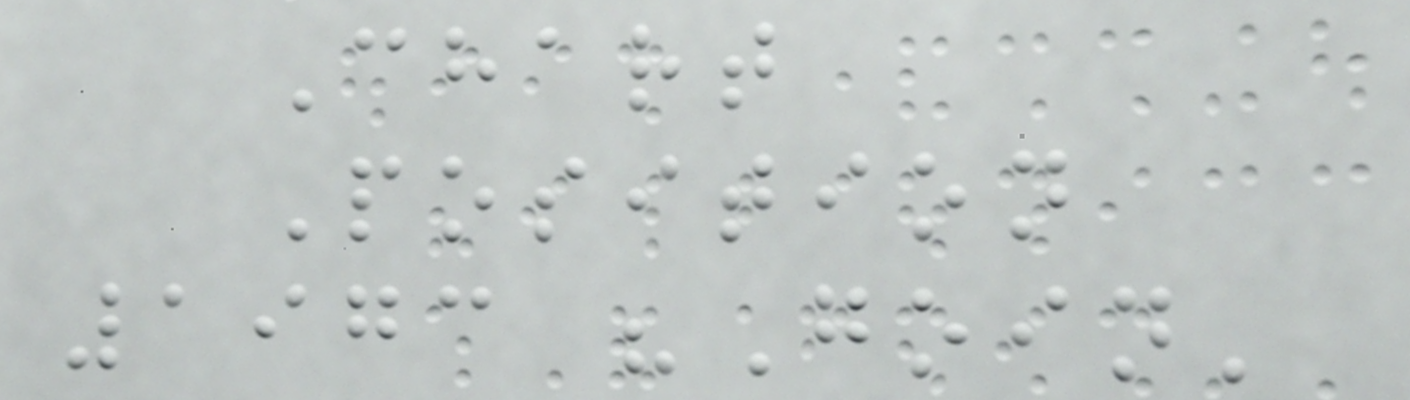Chart
Position
1973 "Goin'
